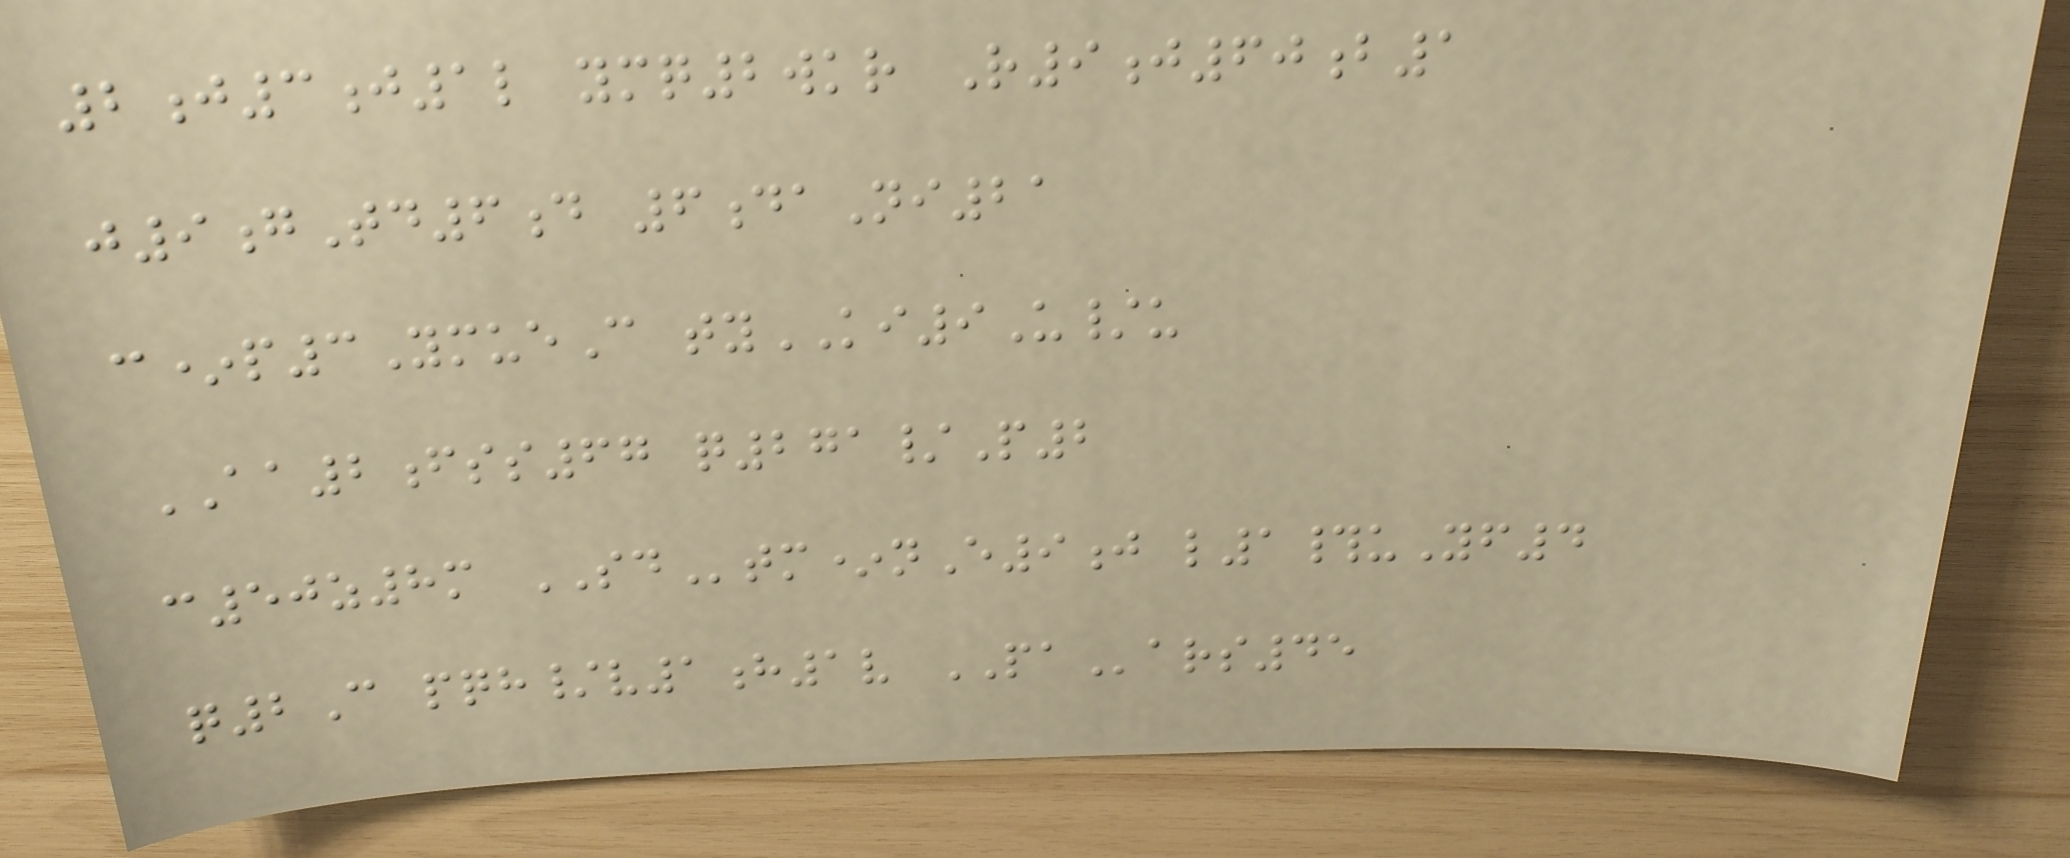2j3j1l ymq2wkr R9j60b1
j9gTd6d 6daNi21
c*p3YmueC tyKI9U/u
AA2fss67 q271/P2
c50z8m SDtm*nE9j l1#uYf4
q2C pqh/v1h1v PAars45
